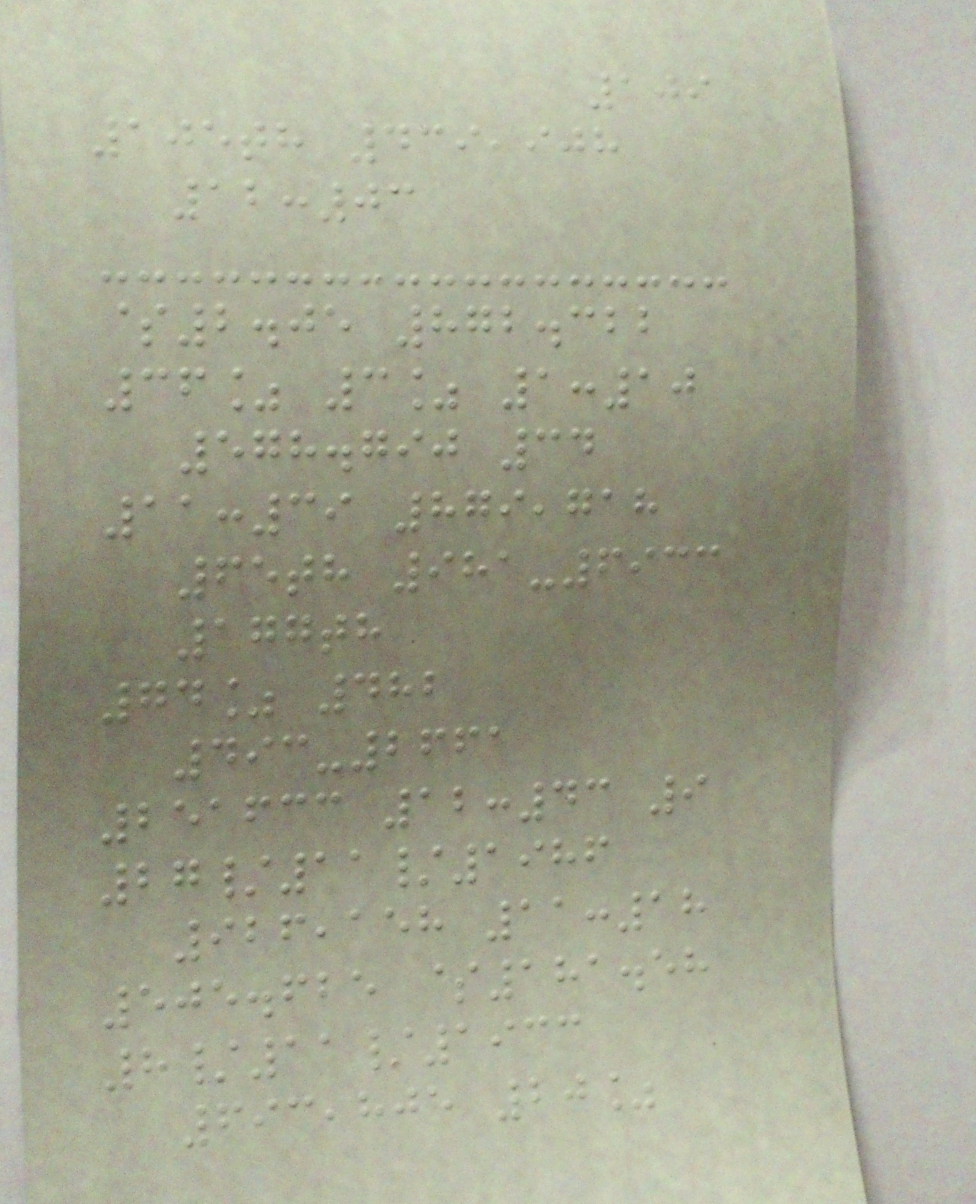109
105th 439,908
12:03
$2.05 872.322
36% 3% 1:10
578.790 34
11:39 879,718
65th 981-6933
177th
74% 482
493-2661
251633 12:43 9
27/11/1986
926,158 11:18
505.625 $181.58
8/11/1933
693,805 20%
